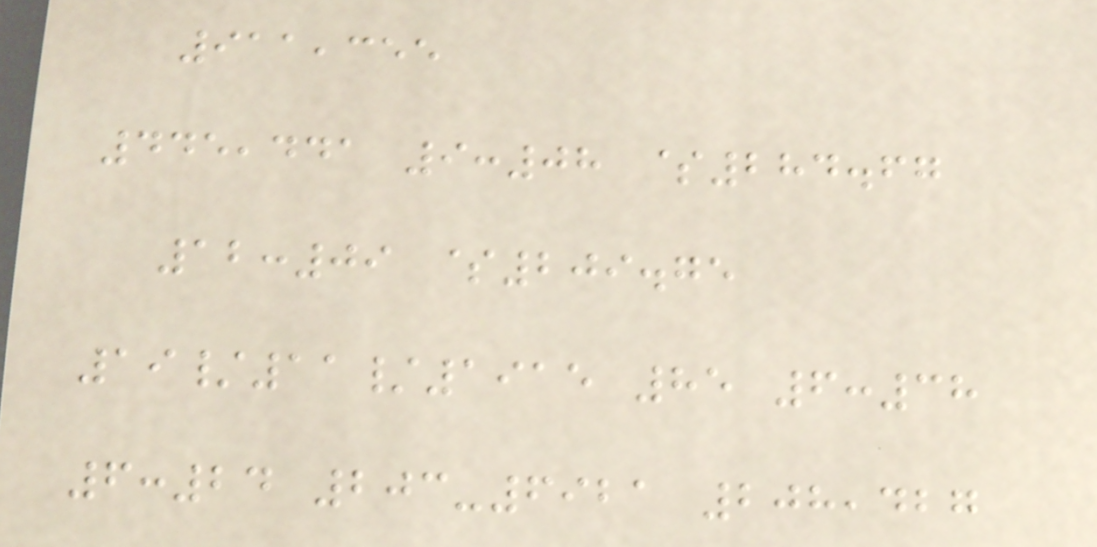911,355
445,441 9:08 $284.67
12:09 $209.75
19/11/1915 85 6:38
6:24 203-6921 208,427
